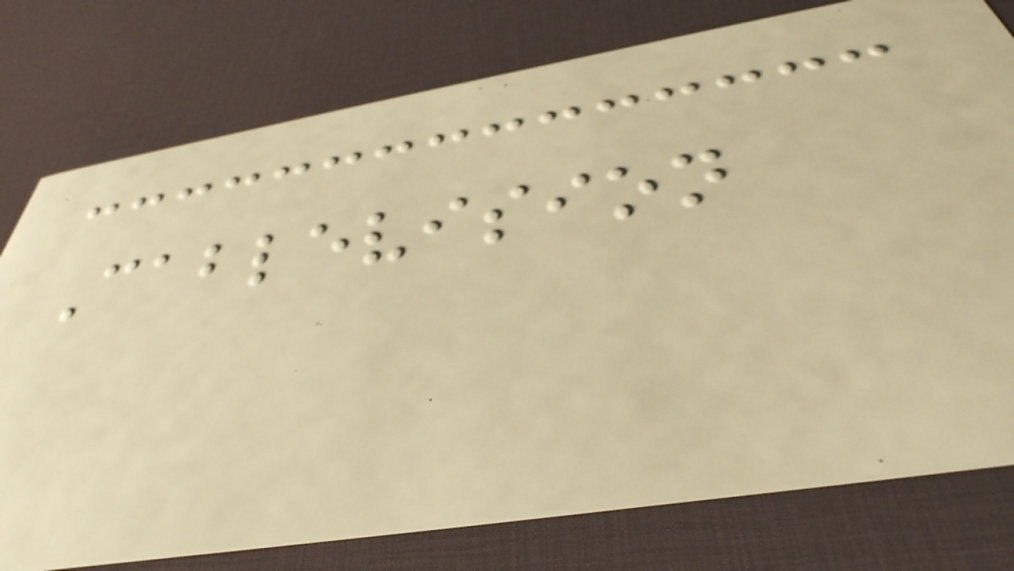Cablevision
